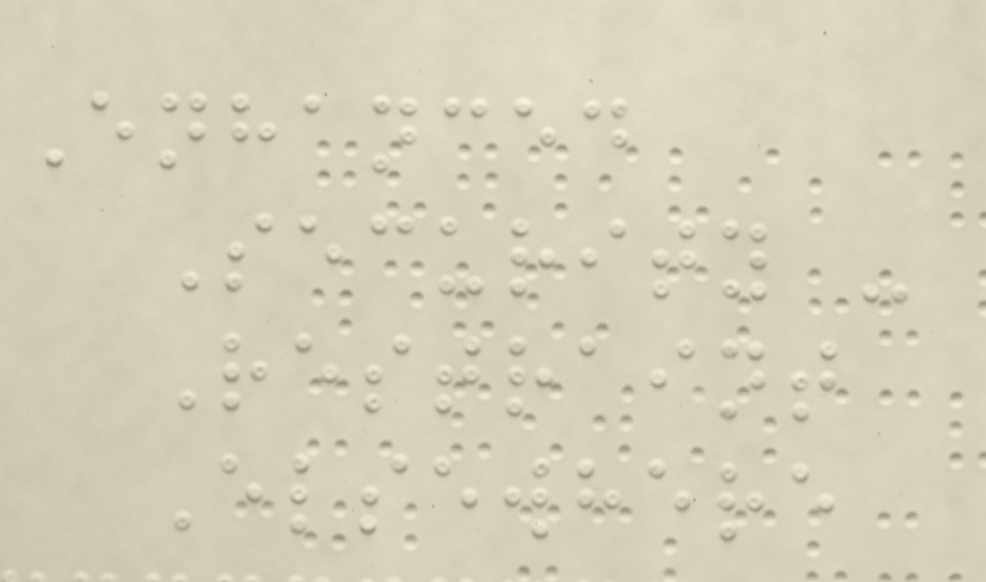Enhanced
Security -
Restraint
Elsewhere
